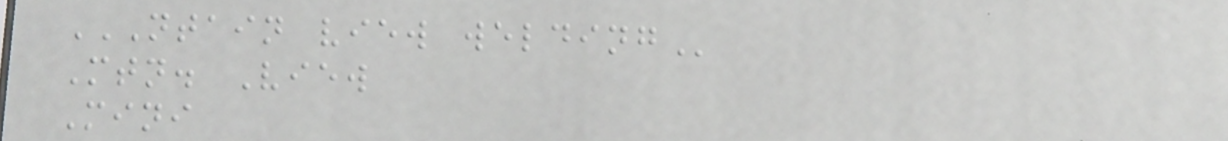NTAIN VIEW WELDING
Mtn. View
Mini
